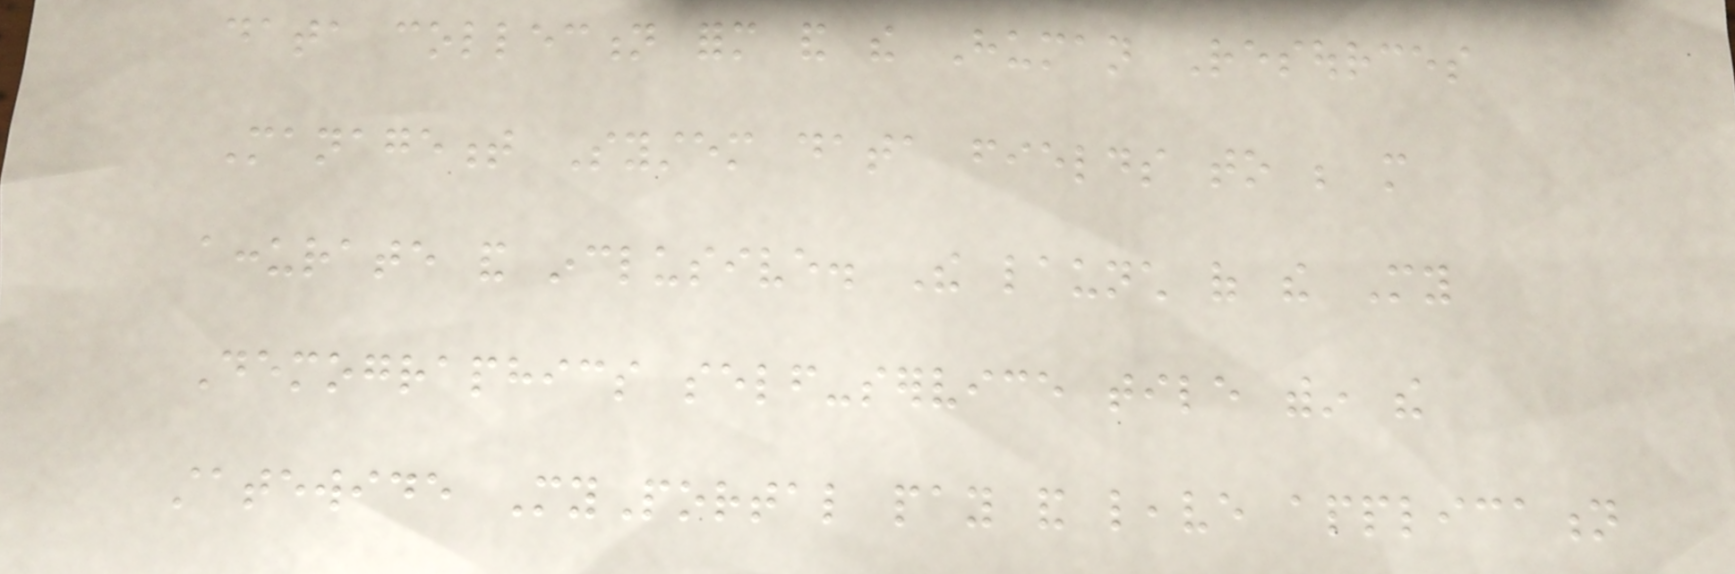data collection form and the Human Resources
Management System data fields to be more
accurate and inclusive. The launch of the My
Demographics self-service tile within the
statewide MyPortal pay and leave application
